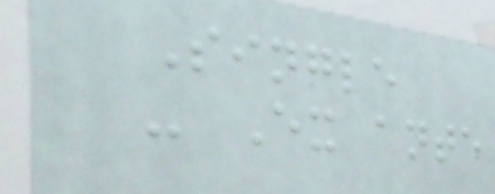Single
- Ex ante
